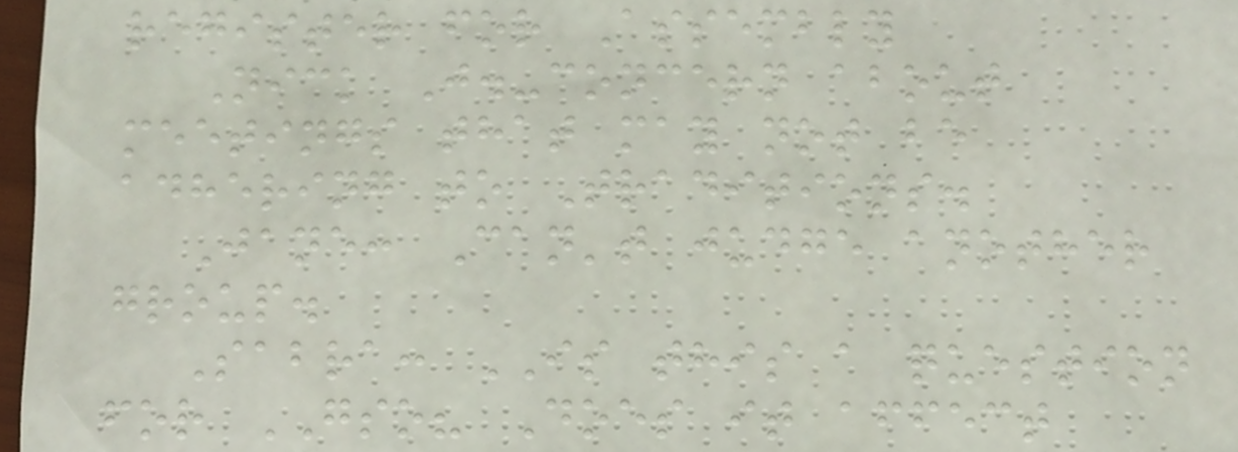register for Assembly
Nick J.-concern about
meetings that may not be
adhering to Traditions.
Jane: Can't judge another
group.
Sabra: IS this a question
for GSO? Does it affect
